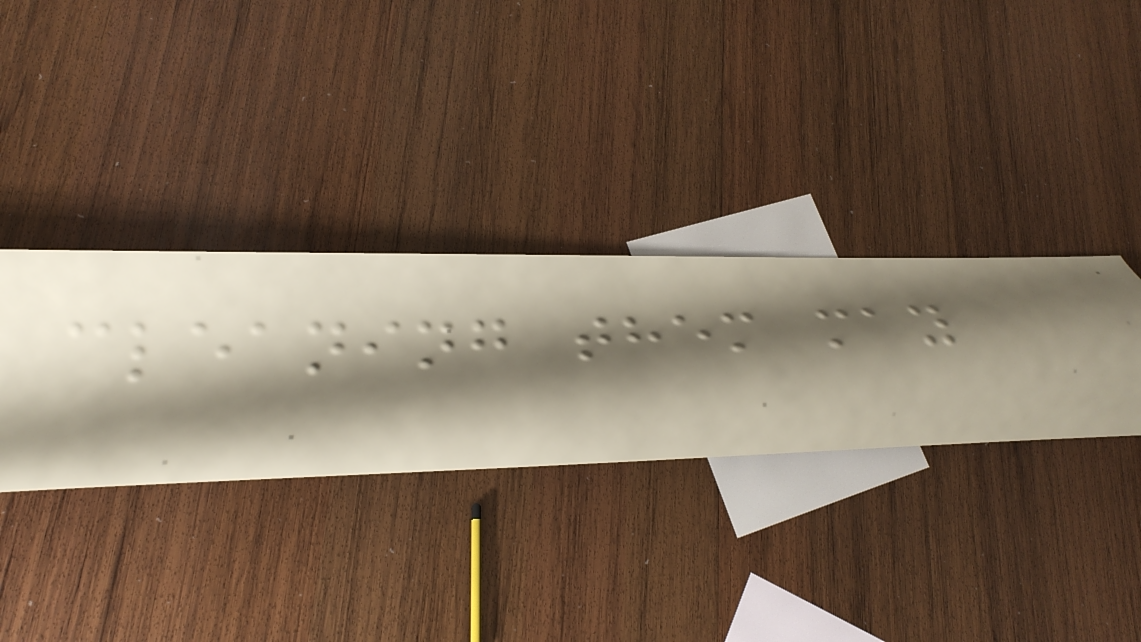cleaning them may
